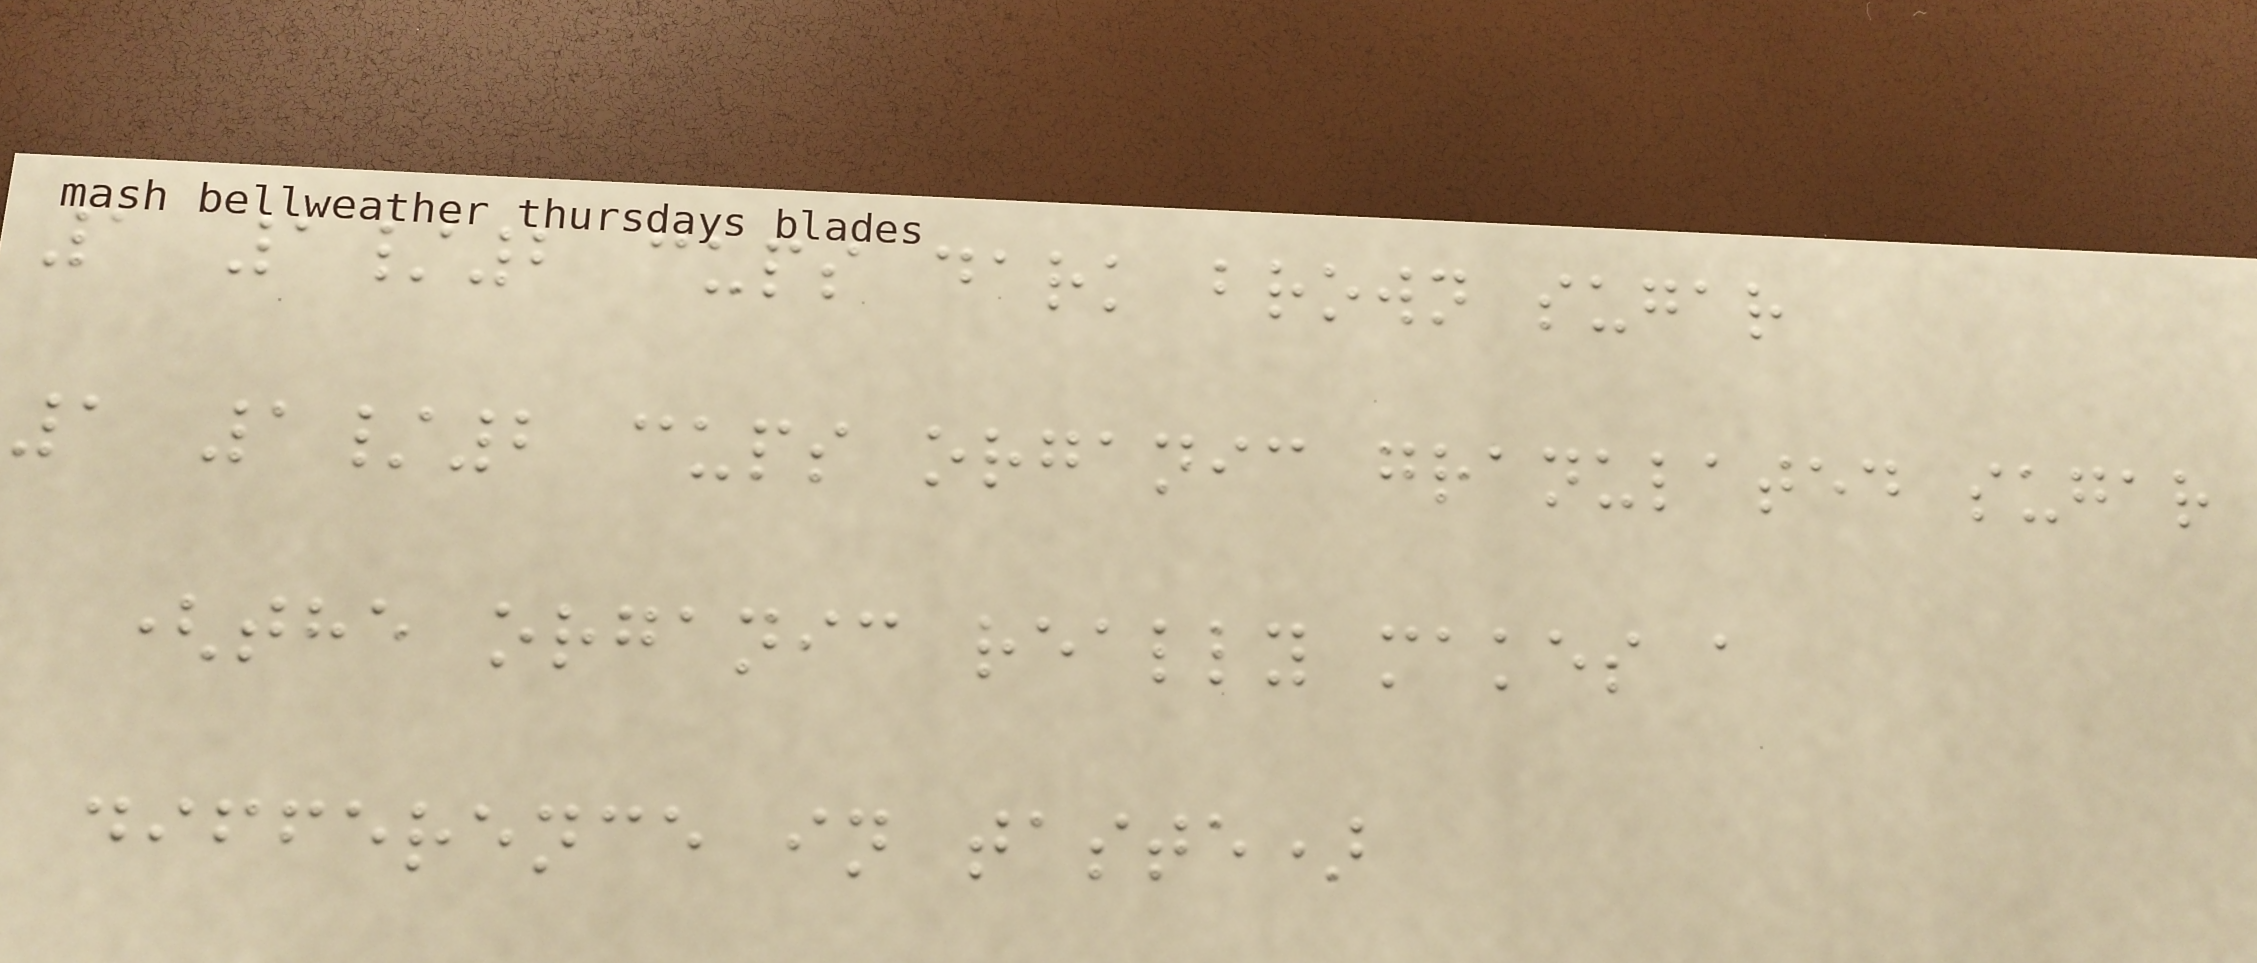1 1/2 cups dark brown sugar
1 1/2 cups organic granulated sugar
(the organic really makes a
difference in taste)
